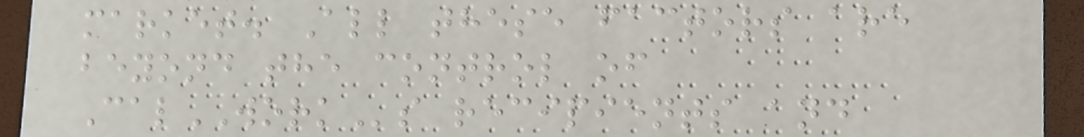market. All these factors are
beyond the control of
CalWORKs recipients and
